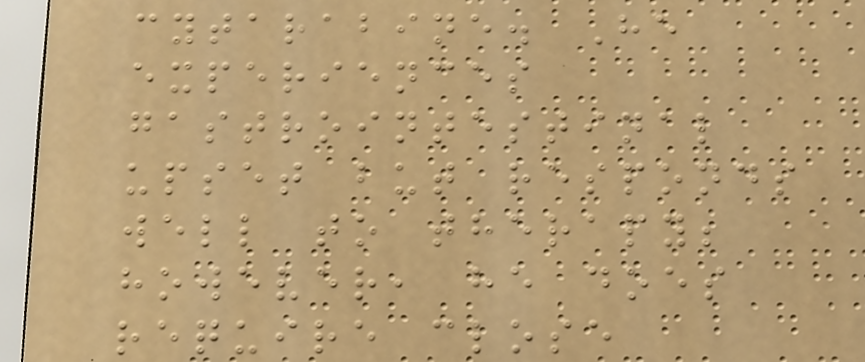cytarabine. He
experiences
gastrointestinal
upset but responds
well to therapy;
however, he does
require close
